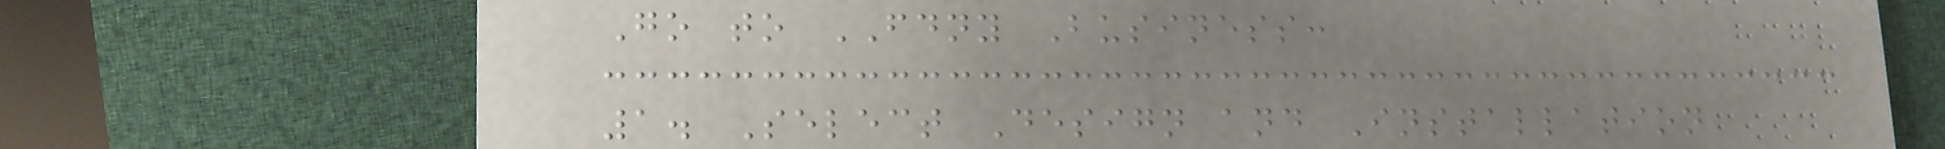Go to FDNY Business:
1. Select Design and Installation
